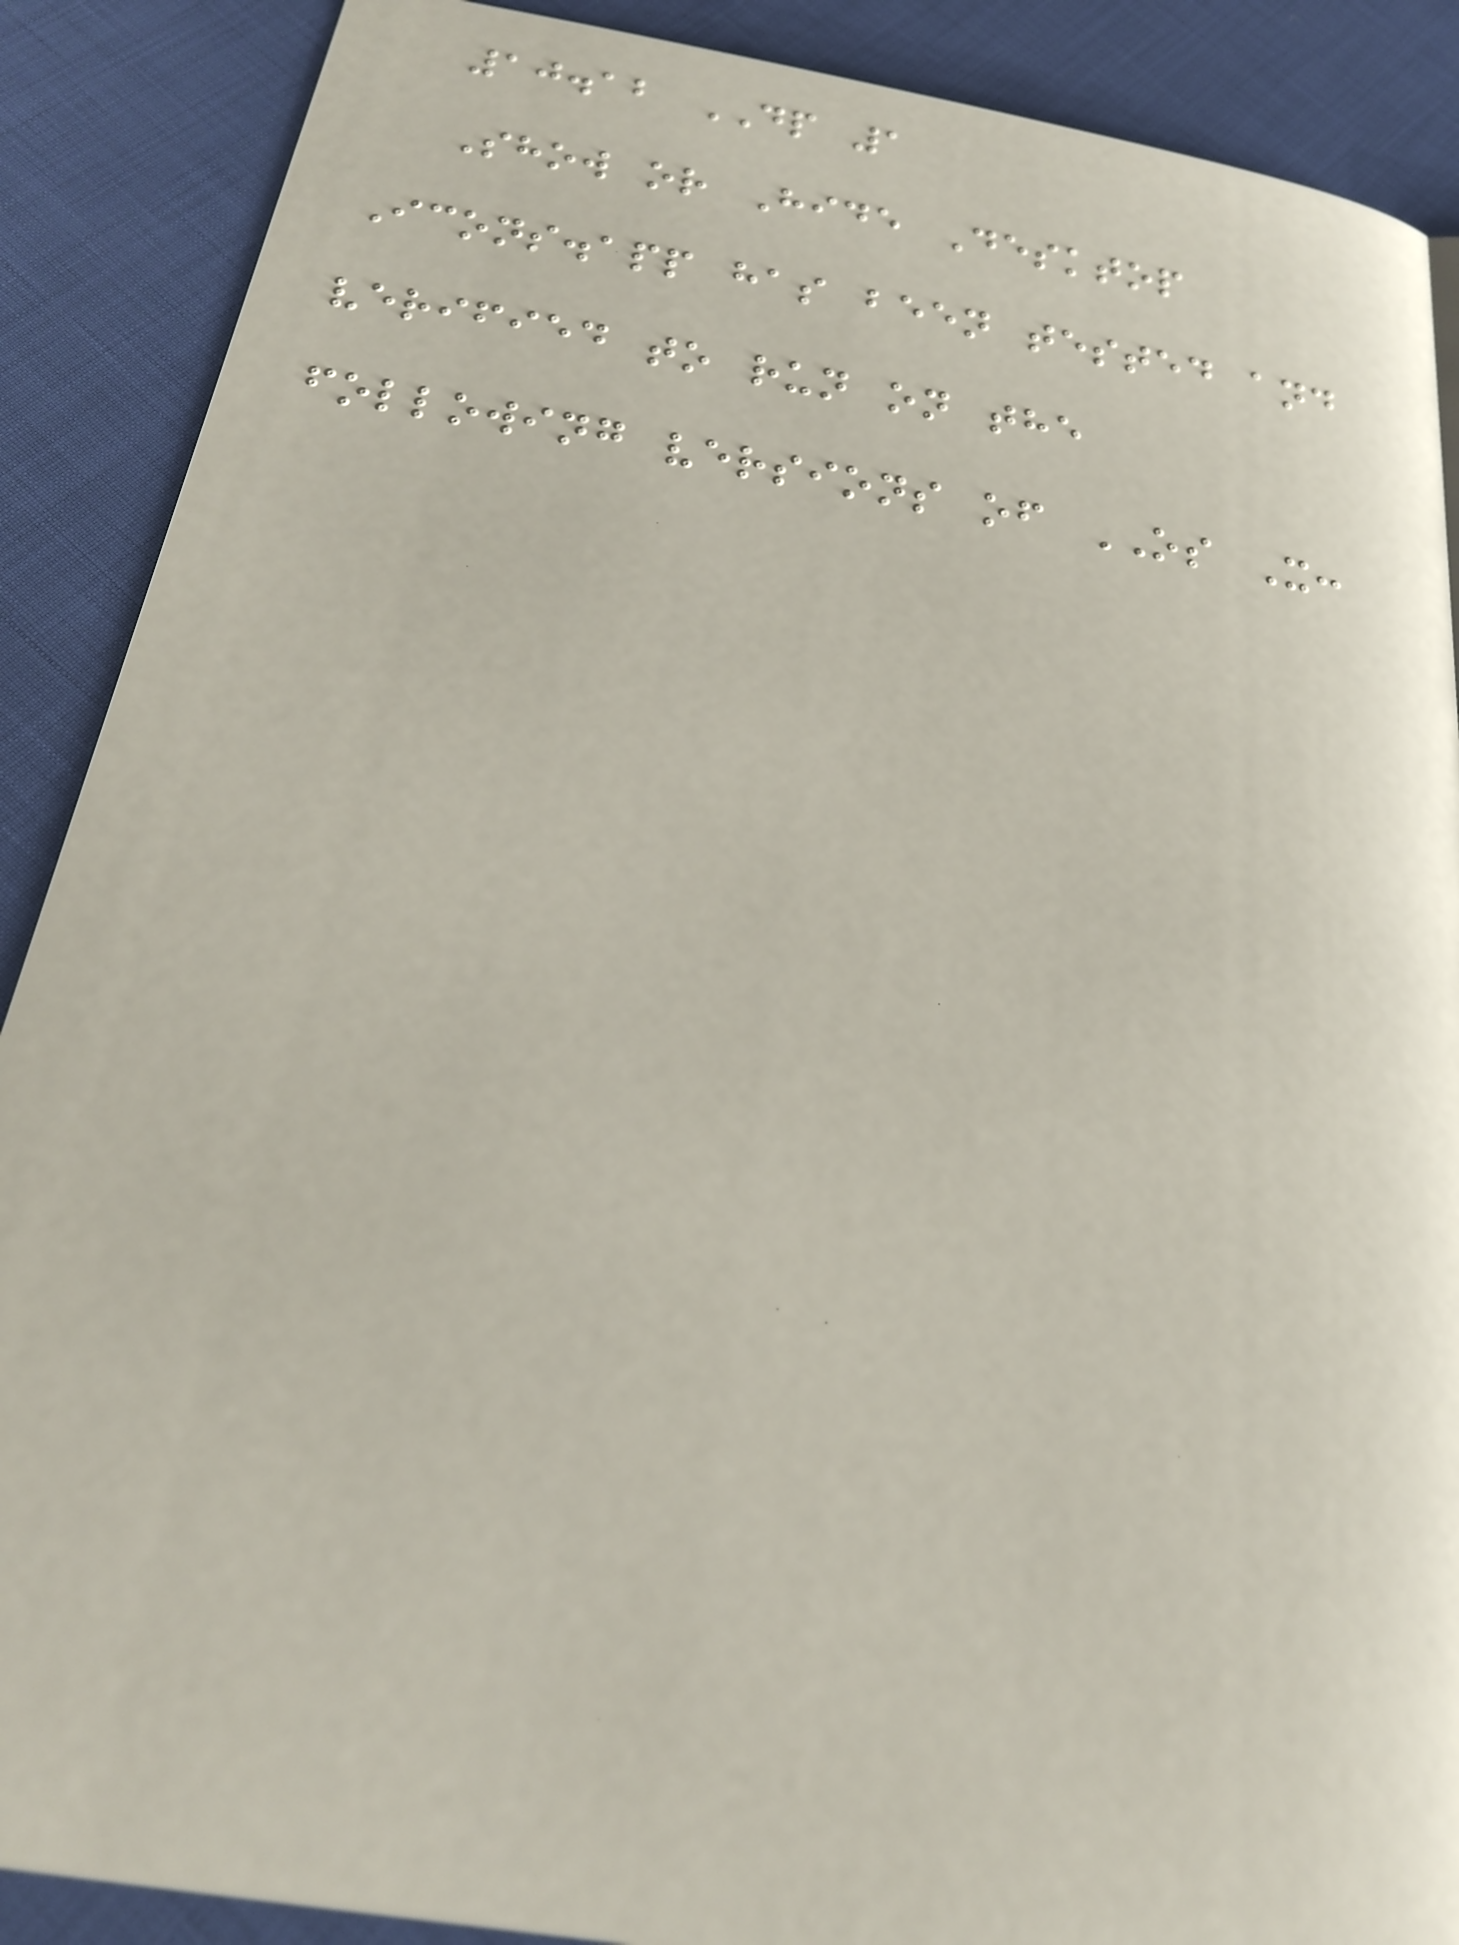10.12 DP 1
Show or Hide Desktop
Icons.app has been tested and
verified to run on the
following versions of OS X:
